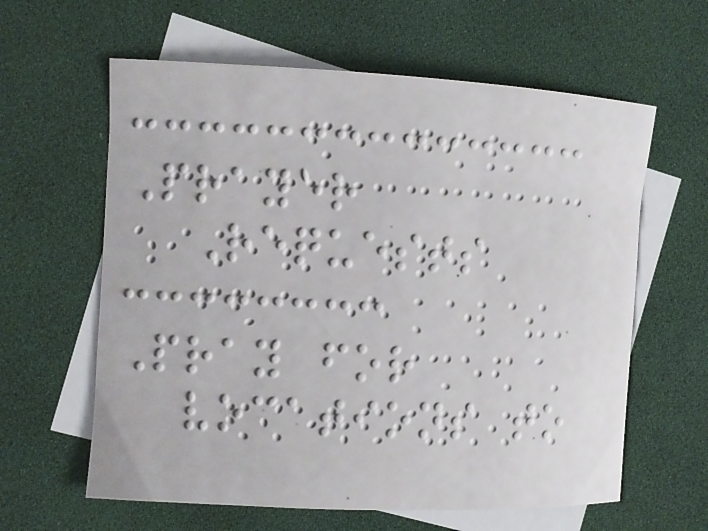Prayer
Requests
Pray for
vocations to
